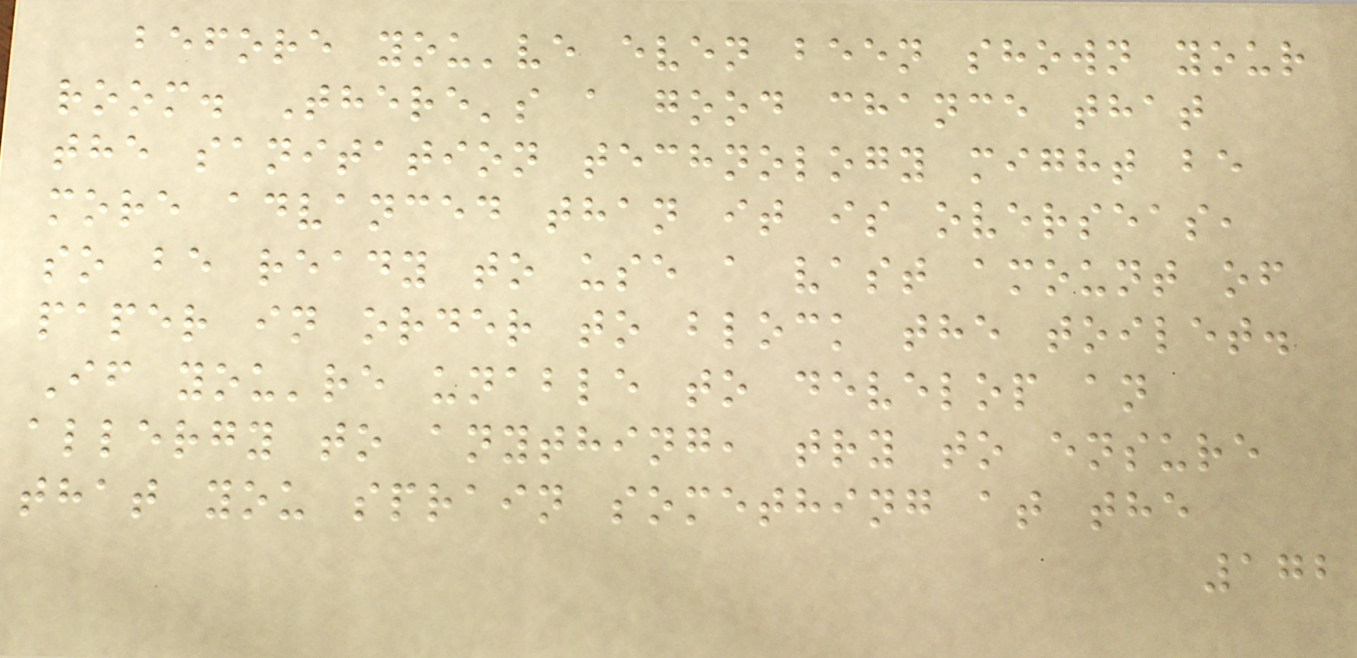before you've even been shown your
room. There's a good chance that
the sanitation technology might be
more advanced than it is overseas,
so be ready to use a vast amount of
paper in order to block the toilet.
If you're unable to develop an
allergy to anything, try to ensure
that you sprain something at the
172
